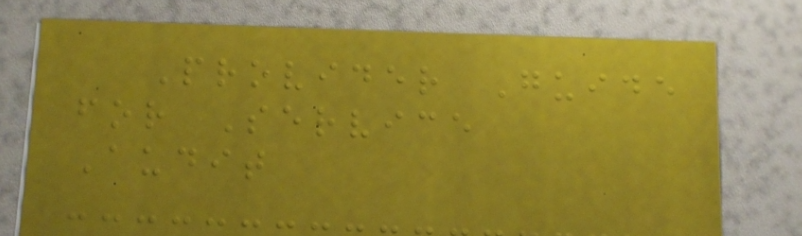Provider Guide
for Service
Audit
